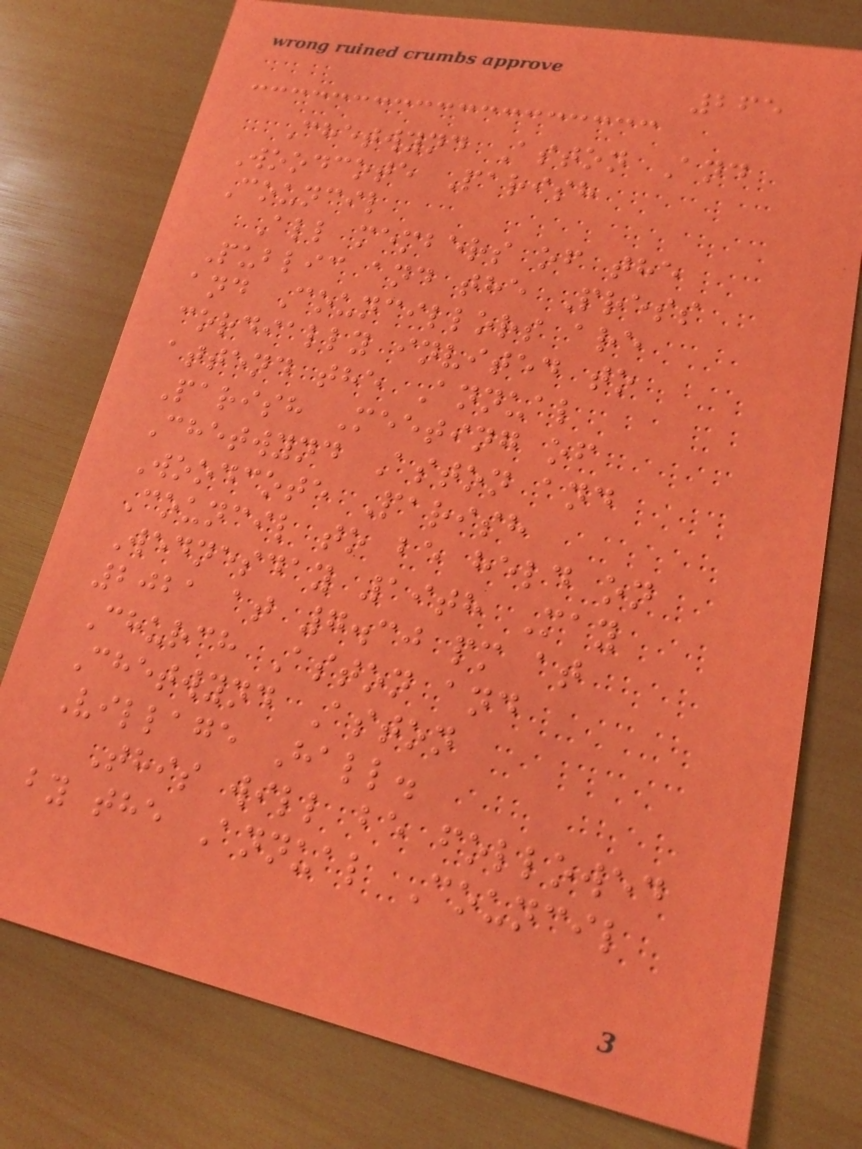265
Chetwynd Aston And
Woodcote Parish
Council
All members of the
Public and the Press
and Councillors are
cordially invited to
attend the Annual
Parish Meeting of
Chetwynd Aston and
Woodcote Parish
Council to be held on
Wednesday 19th May
2021 at 7.30 pm at
Church Aston and
Chetwynd Aston
Village Hall.
This will be followed
by the Annual Council
